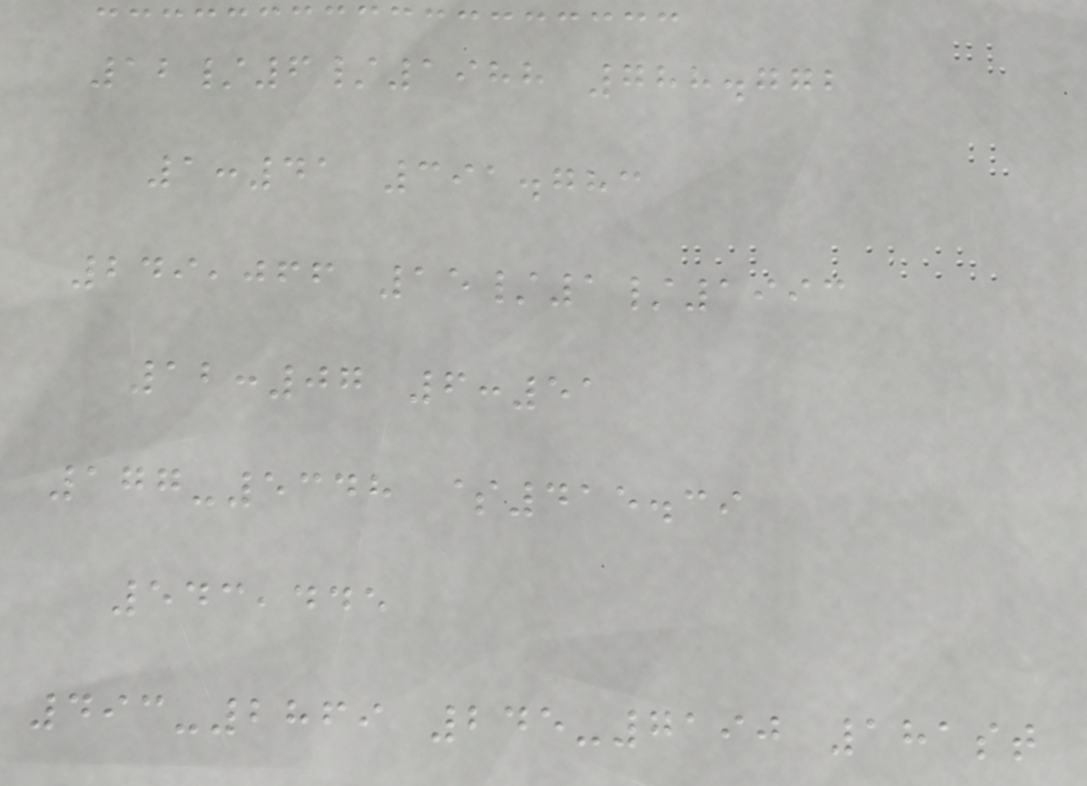12/6/1988 788.772
1:41 391.783
249,066 15/1/1993
12:07 6:51
177-5348 $415.39
543,445
493-2869 245-7190 181st
